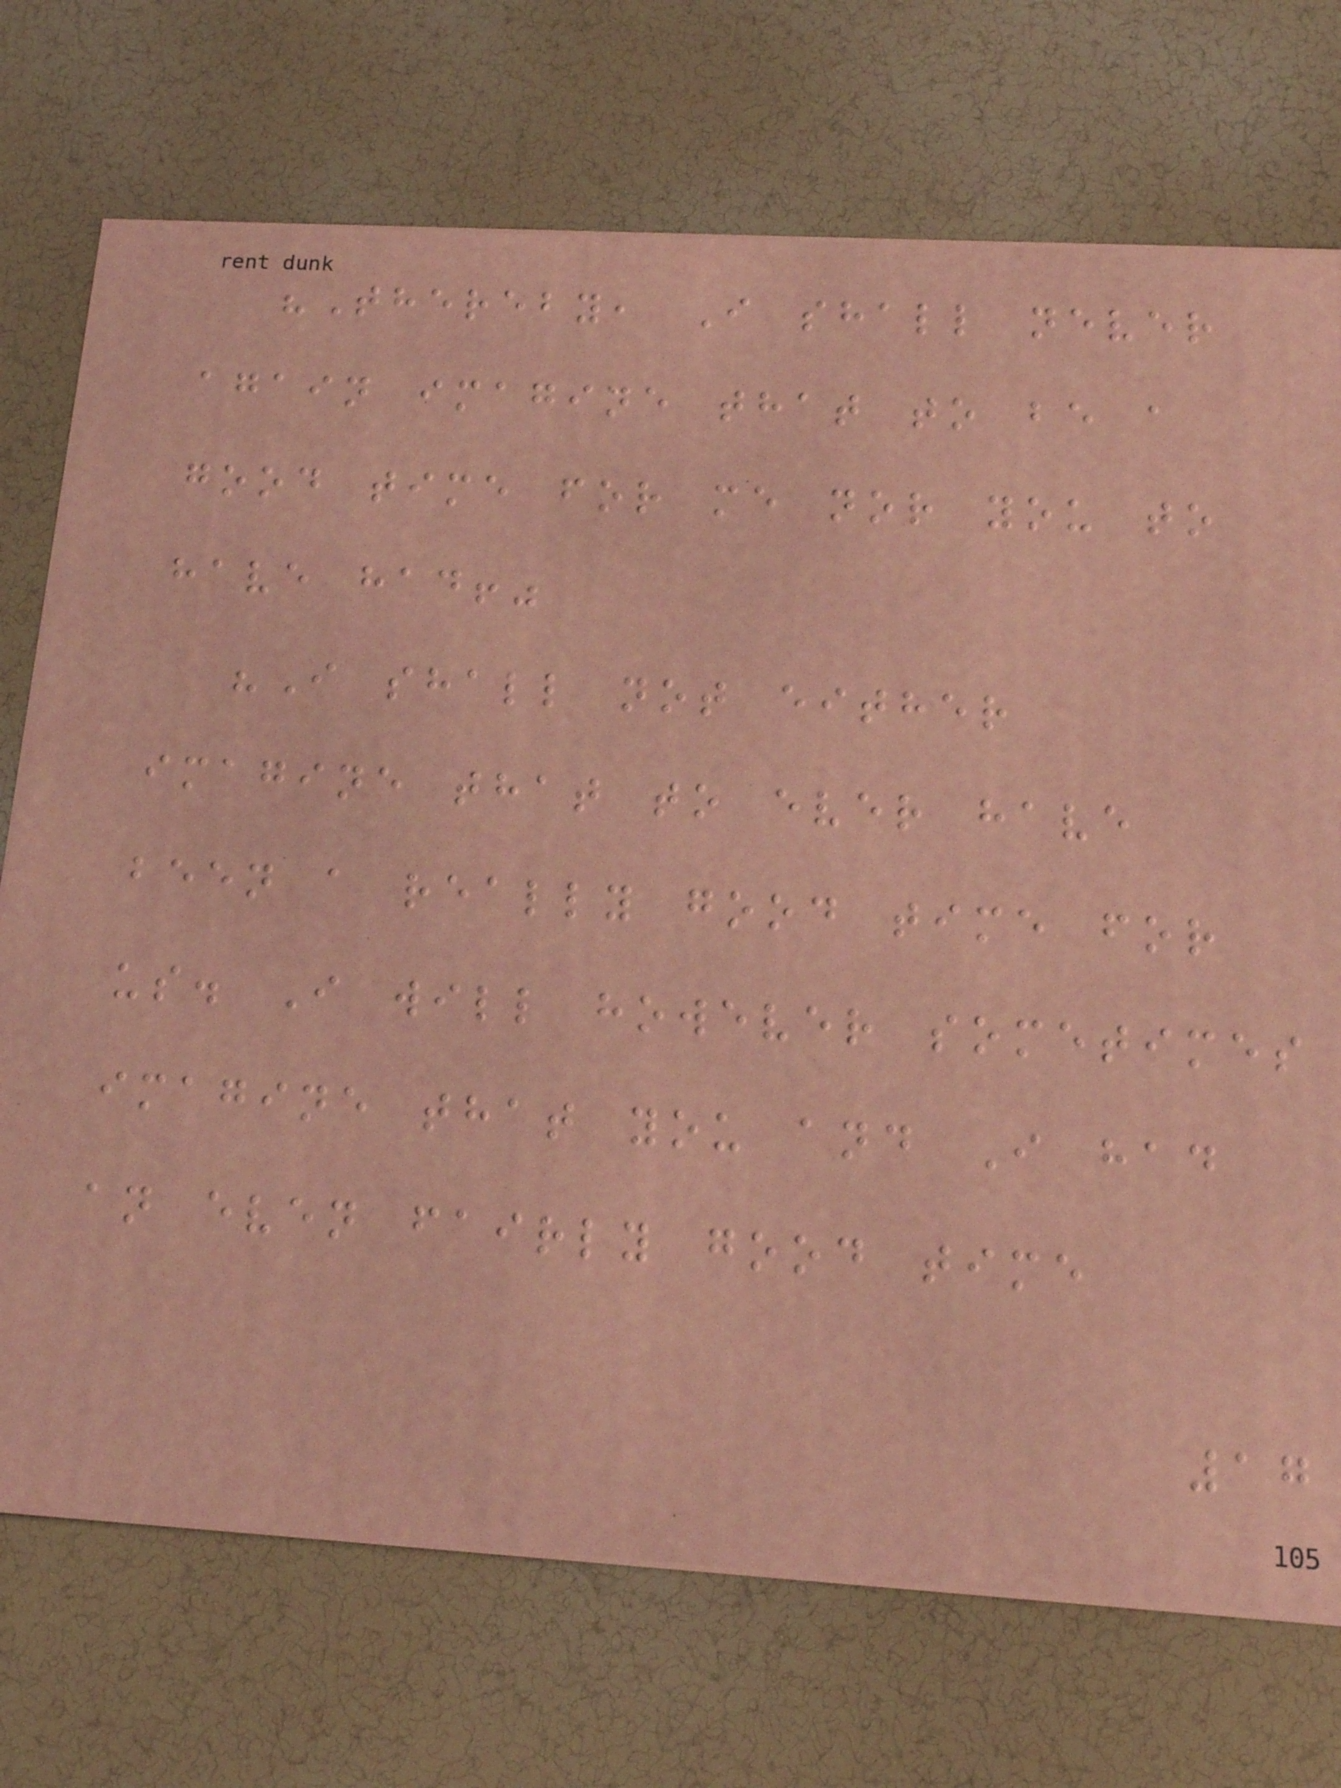"Thereby, I shall never
again imagine that to be a
good time for me nor you to
have had!"
"I shall not either
imagine that to ever have
been a really good time for
us. I will however sometimes
imagine that you and I had
an even fairly good time
17
